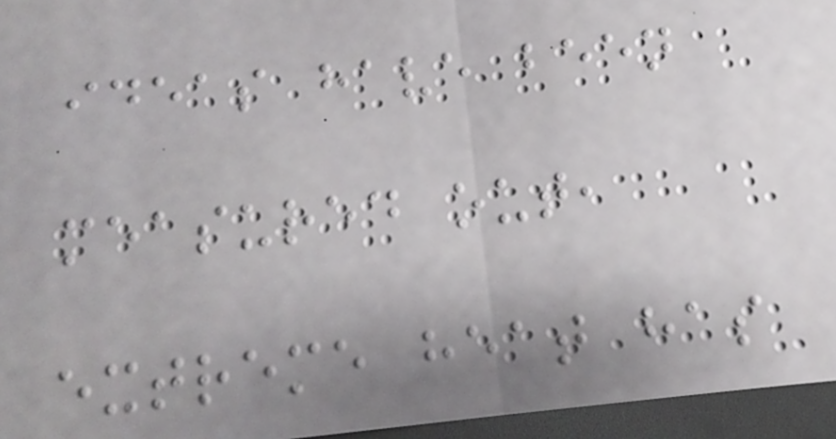ideas have been
measured out,
extreme heat has
